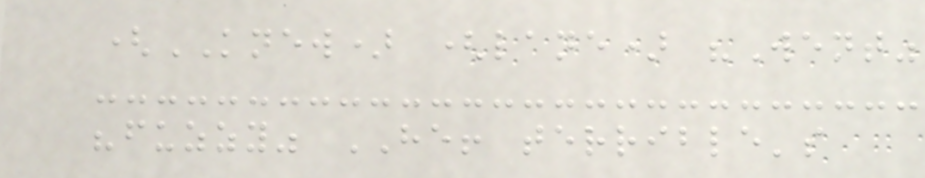(KNEW) (lane) "Went"
"fuzzy" HE! terrible's
